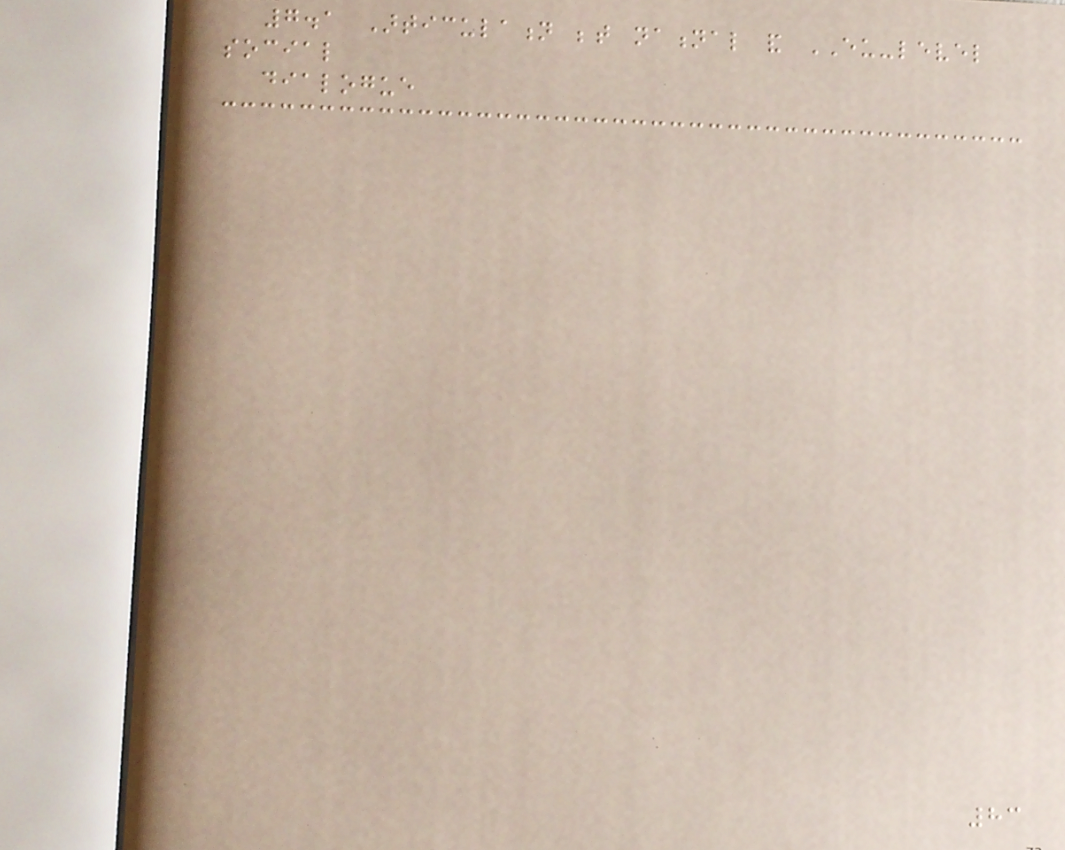7.1 Articulation between national and EU-level
social
dialogue
83
